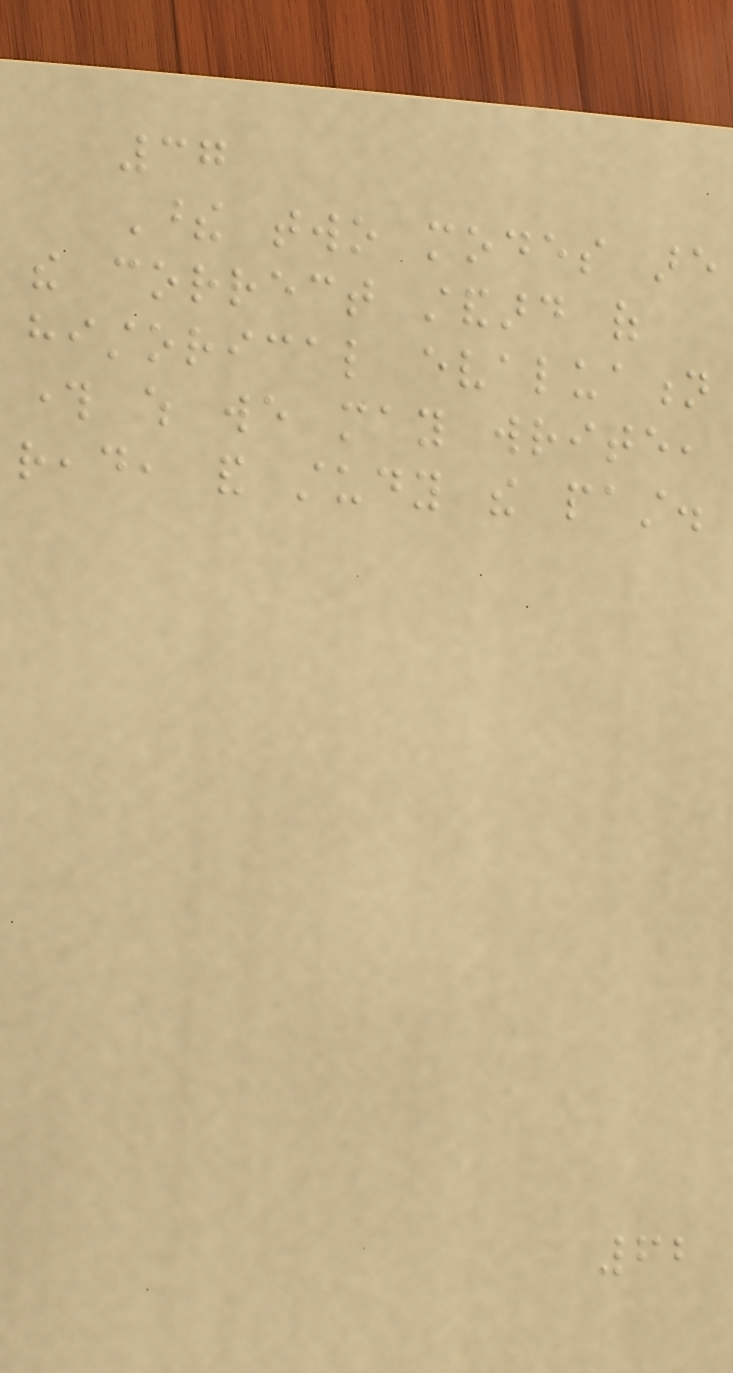37
These two modes are
the correct standard of
historical evaluation
through which we may write,
read, and study the past.
62
